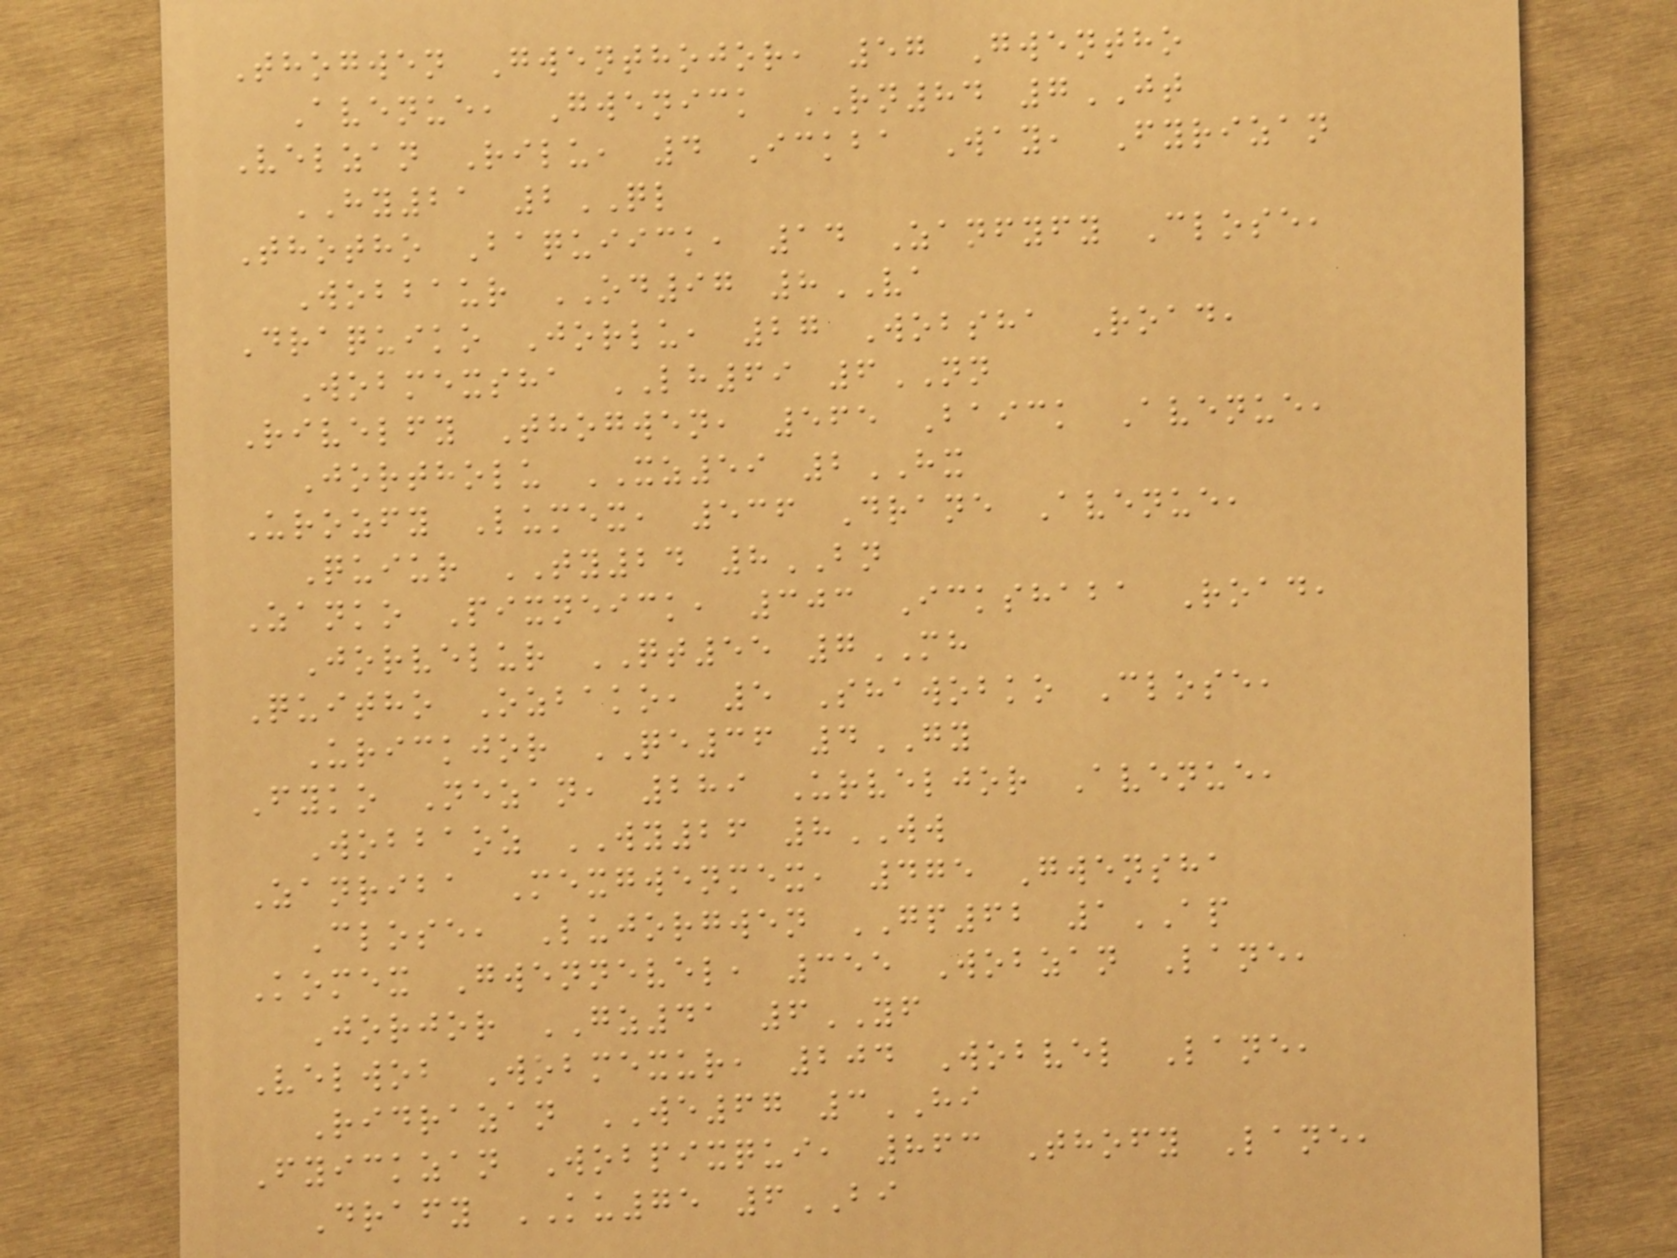Thogwen Gwenthojor, 57 Gwentho
Avenue, Gwenick RN84 7JT
Velzan Rilu, 4 Ickba Way, Fyrizan
HY21 2QL
Thotho Baquiick, 14 Zanfyfy Close,
Wobbaur OD97 8VA
Draquiko Jorlu, 27 Wobsha Road,
Wobmexsha LH69 6NN
Rivelfy Thogwen, 565 Baick Avenue,
Jortholu XZ59 2HX
Urozfy Lumex, 536 Drane Avenue,
Quiur TY24 8BN
Zanko Pixneick, 303 Ickshaba Road,
Jorvelur QT55 7MH
Quitho Ozbako, 5 Shawobko Close,
Urickjor QE36 4GY
Fyko Nezan, 289 Urveljor Avenue,
Wobbaoz WY26 8WW
Zanriba Mexgwenmex, 475 Gwensha
Close, Lujorgwen GP62 1AP
Komex Gwennevel, 355 Wobzan Lane,
Jorjor GZ41 6YF
Velwob Wobmexur, 204 Wobvel Lane,
Ridrazan WE67 3HI
Fyickzan Wobpixqui, 863 Thofy Lane,
Drafy KU75 6BI
